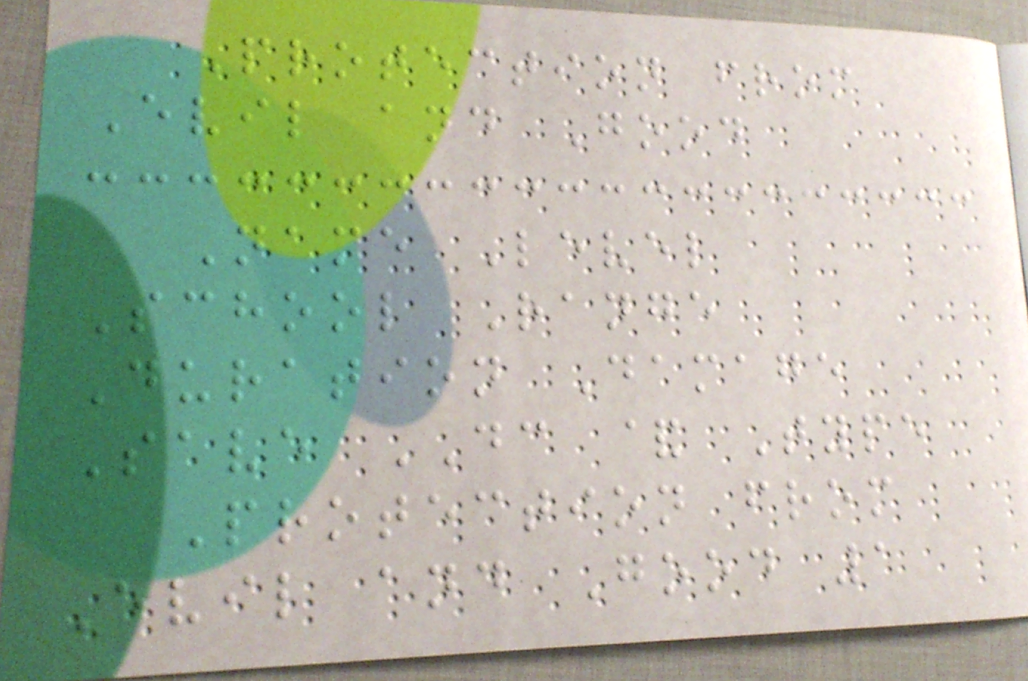Protection from
Evil and Good
Name Level
School Range
Duration Damage
Save DC & Type
Protection from
Evil and Good 1
